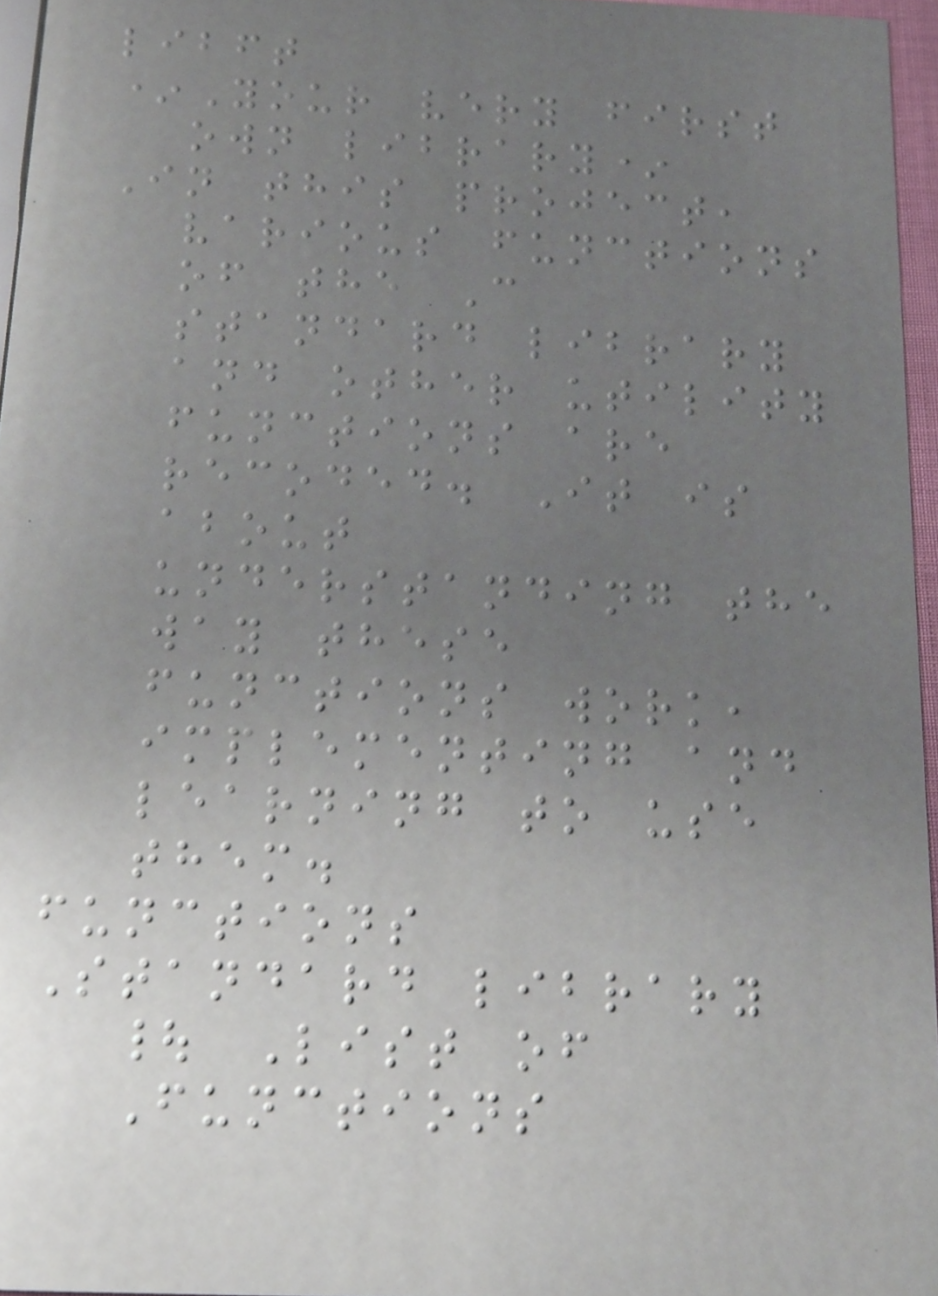libft
*Your very first
own library*
In this project,
various functions
of the C
standard library
and other utility
functions are
recoded. It is
about
understanding the
way these
functions work,
implementing and
learning to use
them.
functions
Standard library
| List of
Functions
